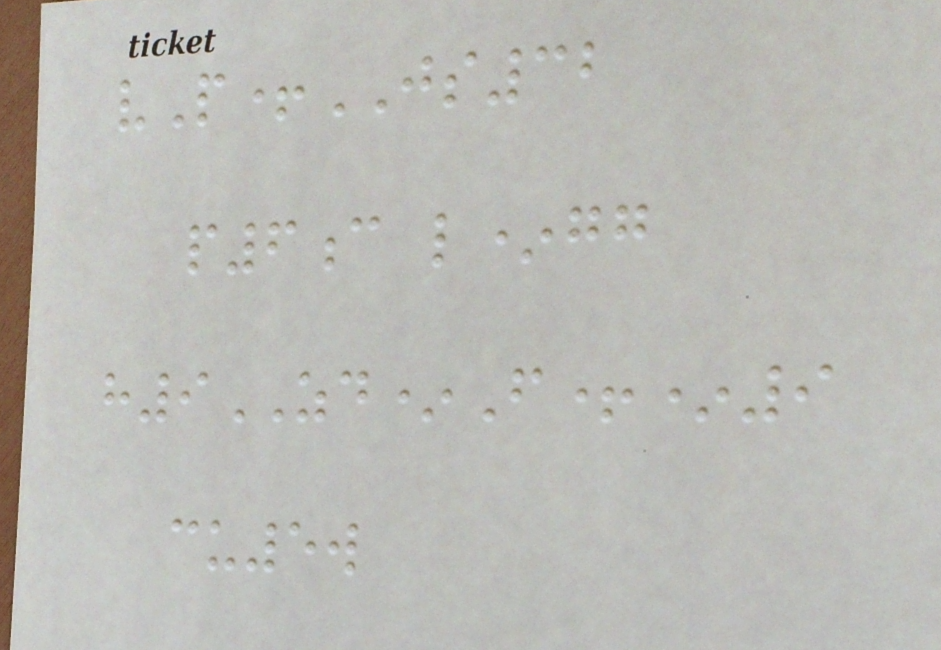vP+JS32
p6c l*gg
h9ZD*F+*9
cu5w
